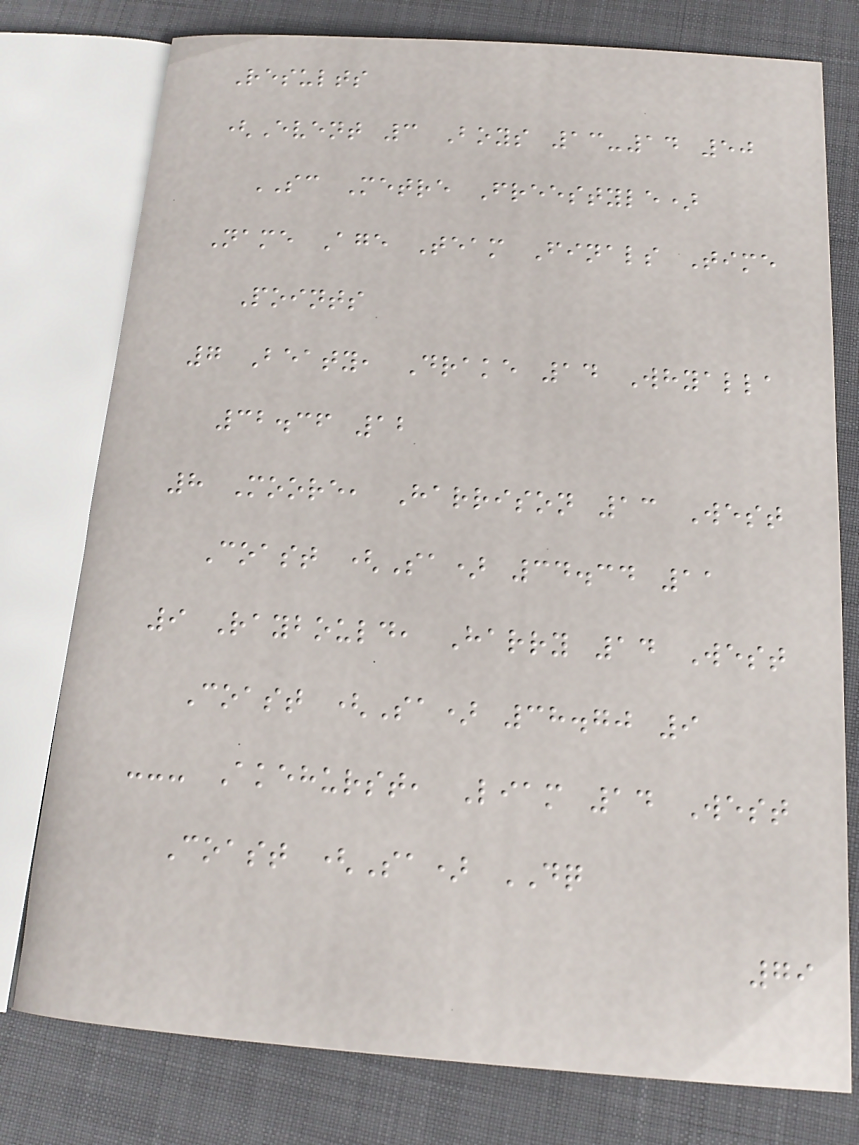Results
(Event 3 Boys 13-14 50
SC Metre Freestyle)
Name Age Team Finals Time
Points
7 Beaty, Drake 14 Whyalla
32.36 12
8 Moore, Harrison 13 West
Coast (Sa) 34.34 11
9 Raybould, Harry 14 West
Coast (Sa) 38.70 9
--- Akehurst, Liam 14 West
Coast (Sa) DQ
79
